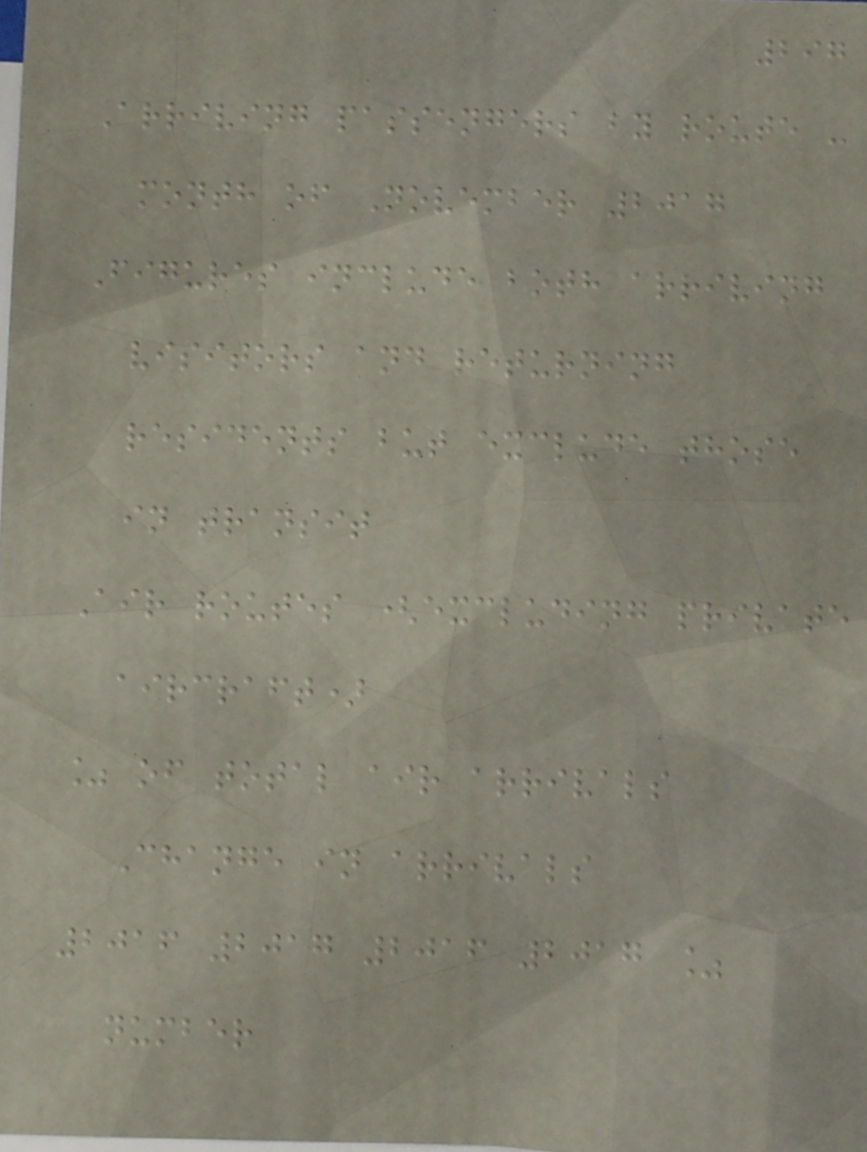297
Arriving passengers by route -
month of November 2017
Figures include both arriving
visitors and returning
residents but exclude those
in transit
Air routes (excluding private
aircraft)
% of total air arrivals
Change in arrivals
2016 2017 2016 2017 %
number
